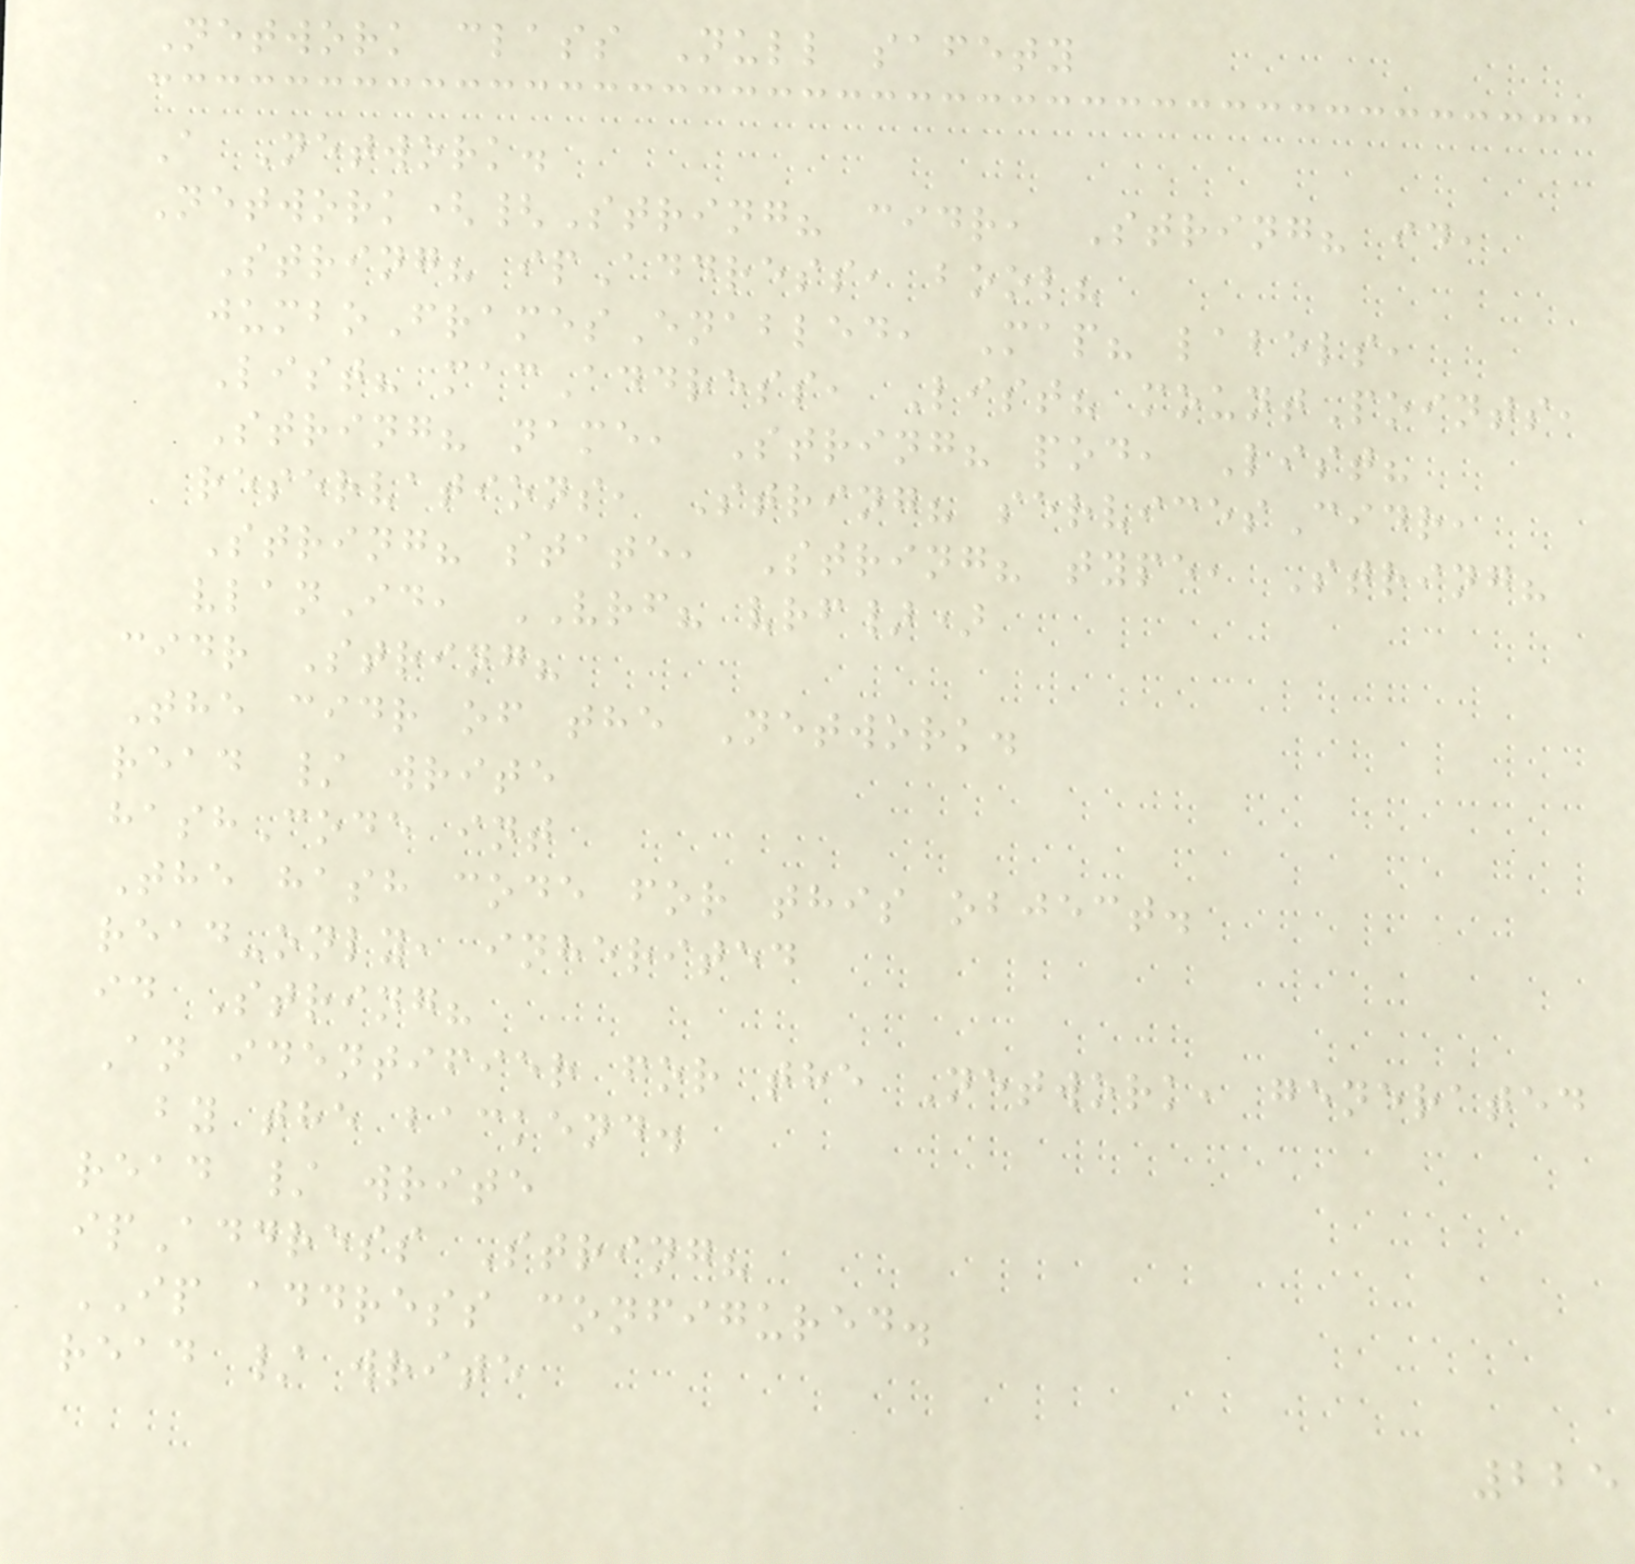Network class Null safety
A Network.
Network({String? cidr, String? id,
String? ipAddress, bool?
jumboFramesEnabled, Map? labels,
List? macAddress, List? mountPoints,
String? name, String? pod, List?
reservations, String? servicesCidr,
String? state, String? type, String?
vlanId, VRF? vrf})
cidr String?
The cidr of the Network.
read / write
hashCode int
The hash code for this object.
read-only, inherited
id String?
An identifier for the Network, generated
by the backend.
read / write
ipAddress String?
IP address configured.
read / write
225
